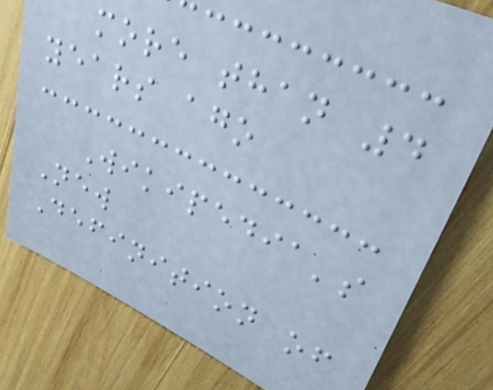more than 4
years ago
Wikipedia's
New
Definition of
